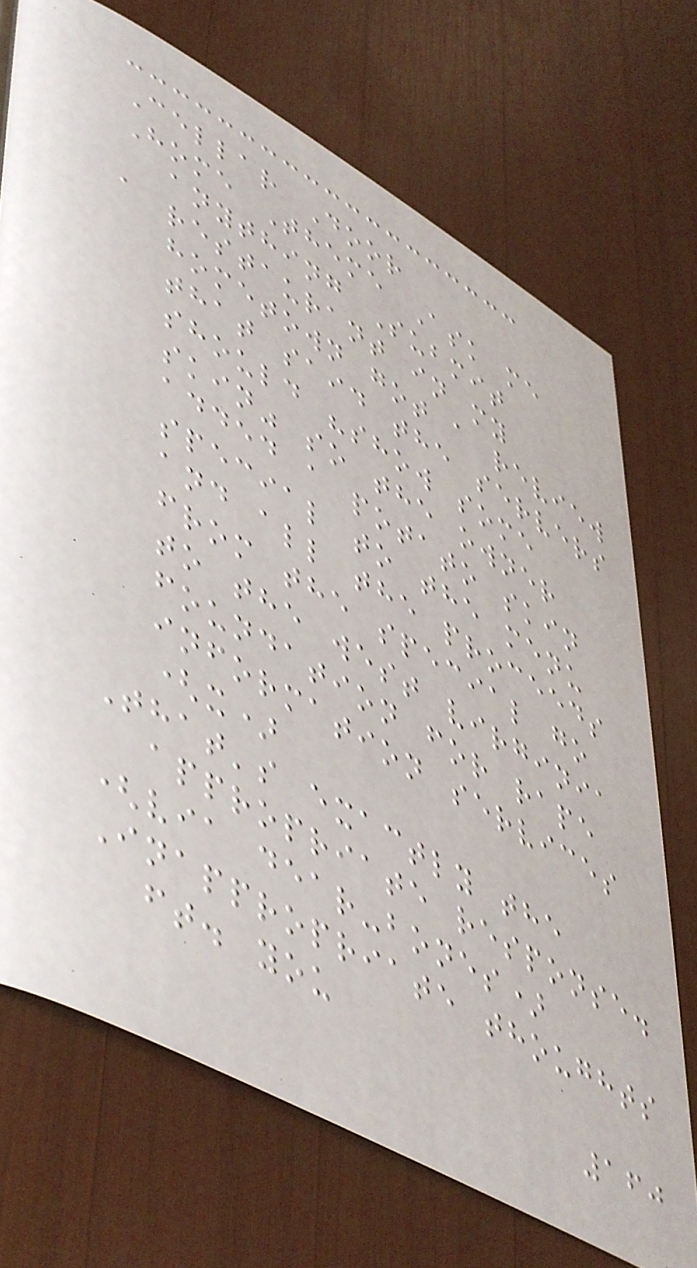Cellar Door
Home Theme Ask me
anything Submit
a restaurant in my
hometown got a review
that said the servers
should "show some
skin" so the owner
added a potato skin
special to the menu
and all the proceeds
from the special go
to the west virginia
foundation for rape
information services
(x)
That's exactly the
appropriate response.
(via dear-bones)
Inappropriate thoughts
ft. you
160
